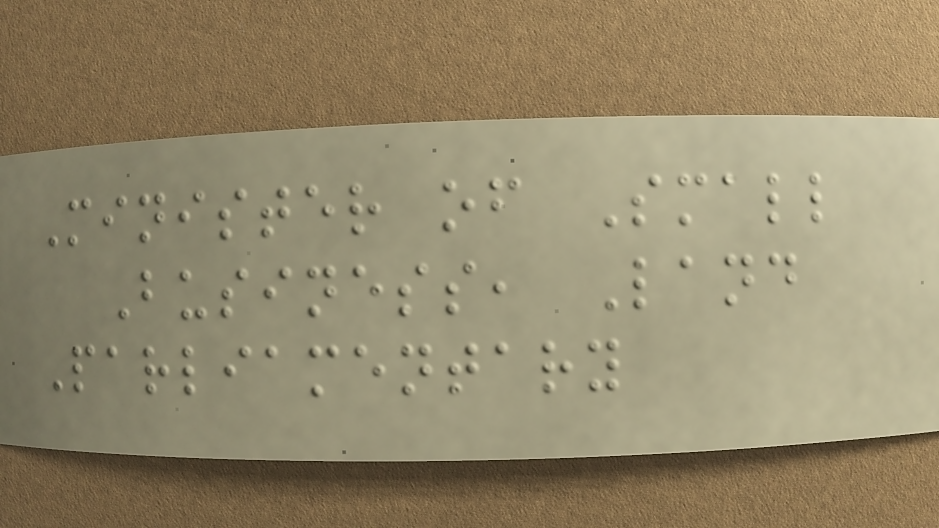Minister of Small
Business, Land
Parliamentary
